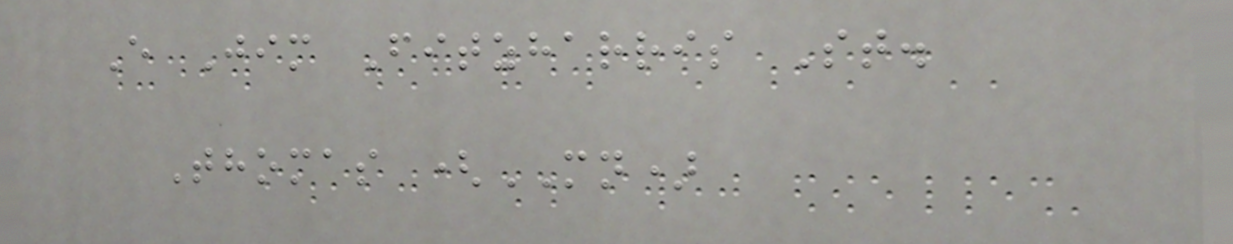E Jim Fitzharris St.
Thomas (MN)
